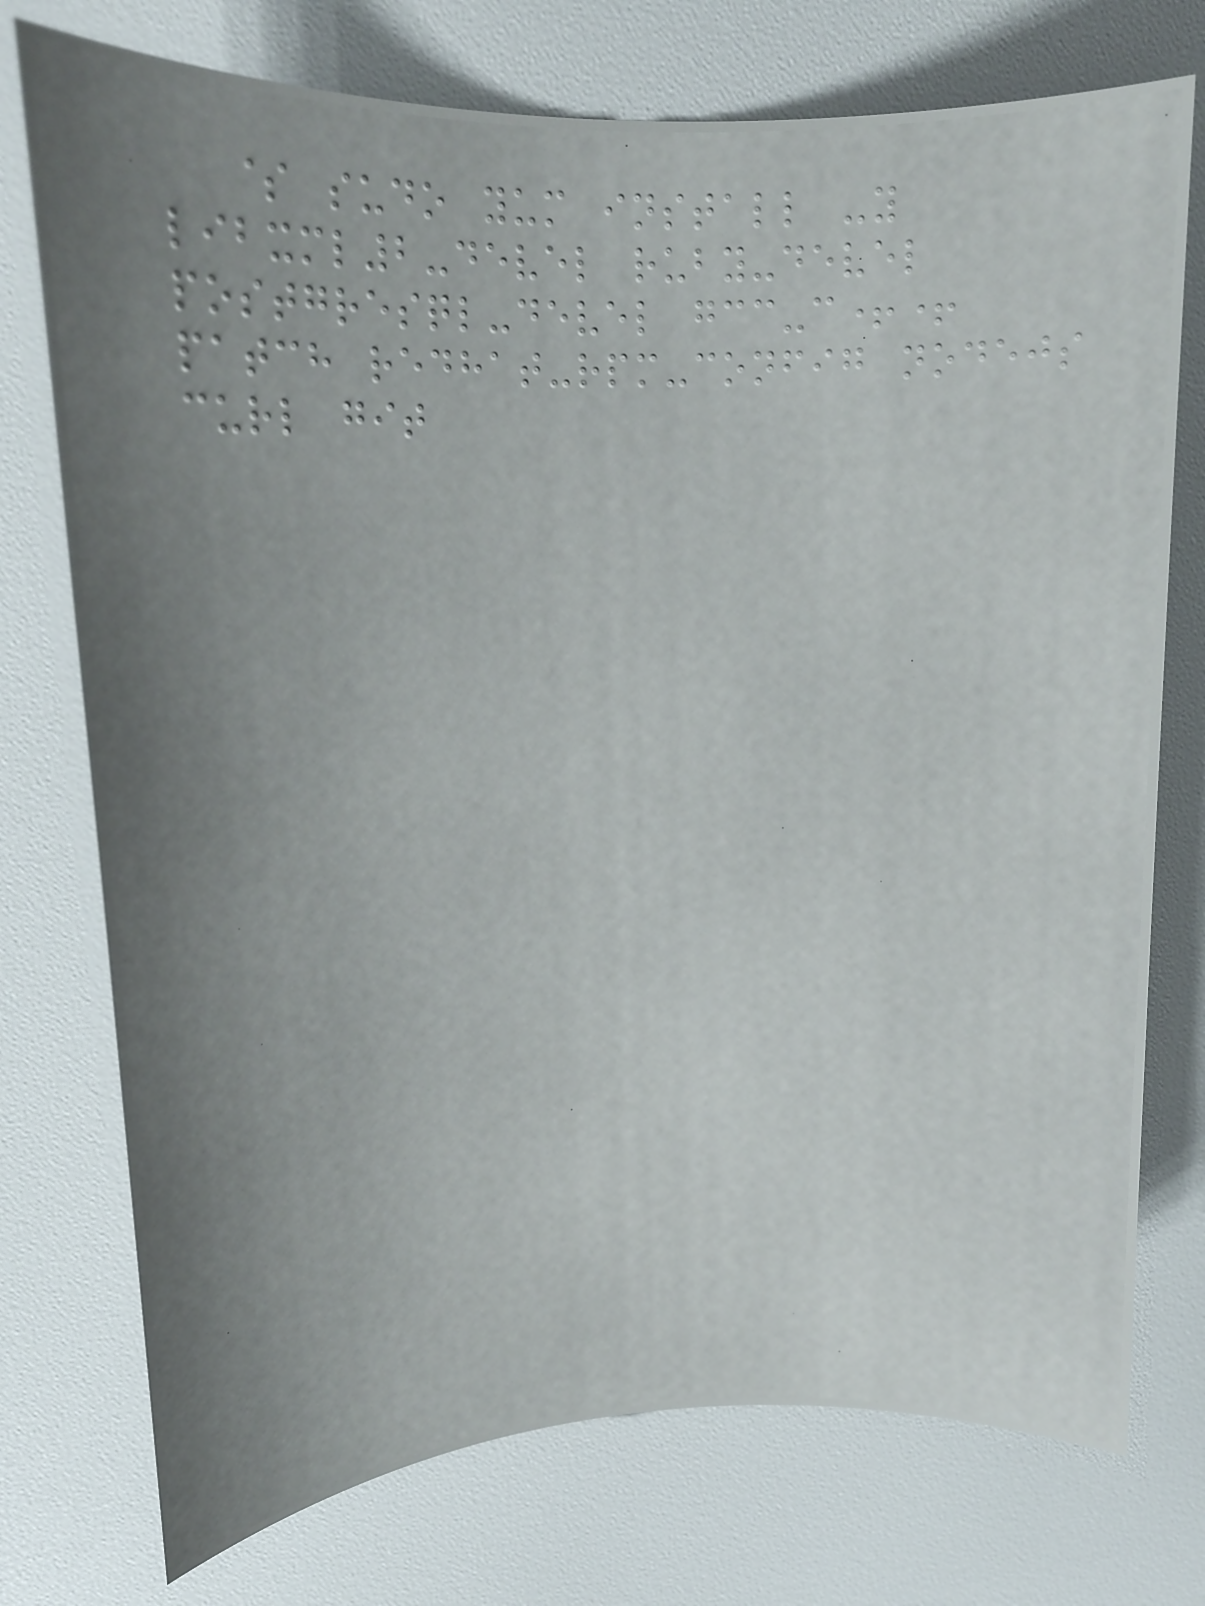$ sudo yum install -y
libxml2-devel ruby-devel
postgresql-devel gcc-c++
patch redhat-rpm-config nodejs
curl git
